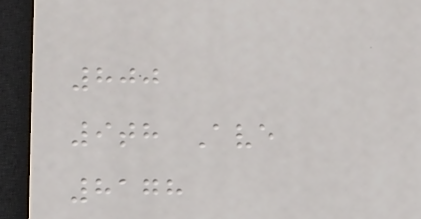800
9th Ave
8178
